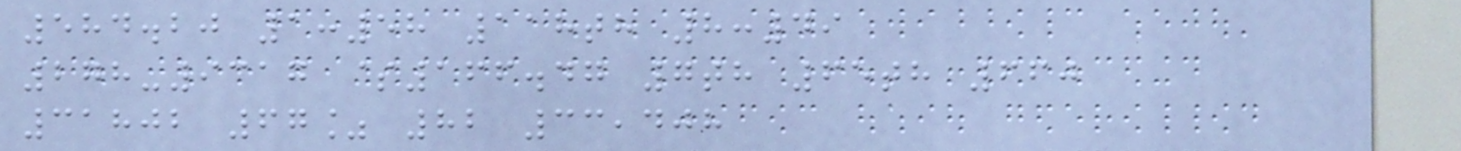584.20 1:58 118th 8:49
278-9317 $166.47 7th 65th 660
31802 67% 82 33,408
